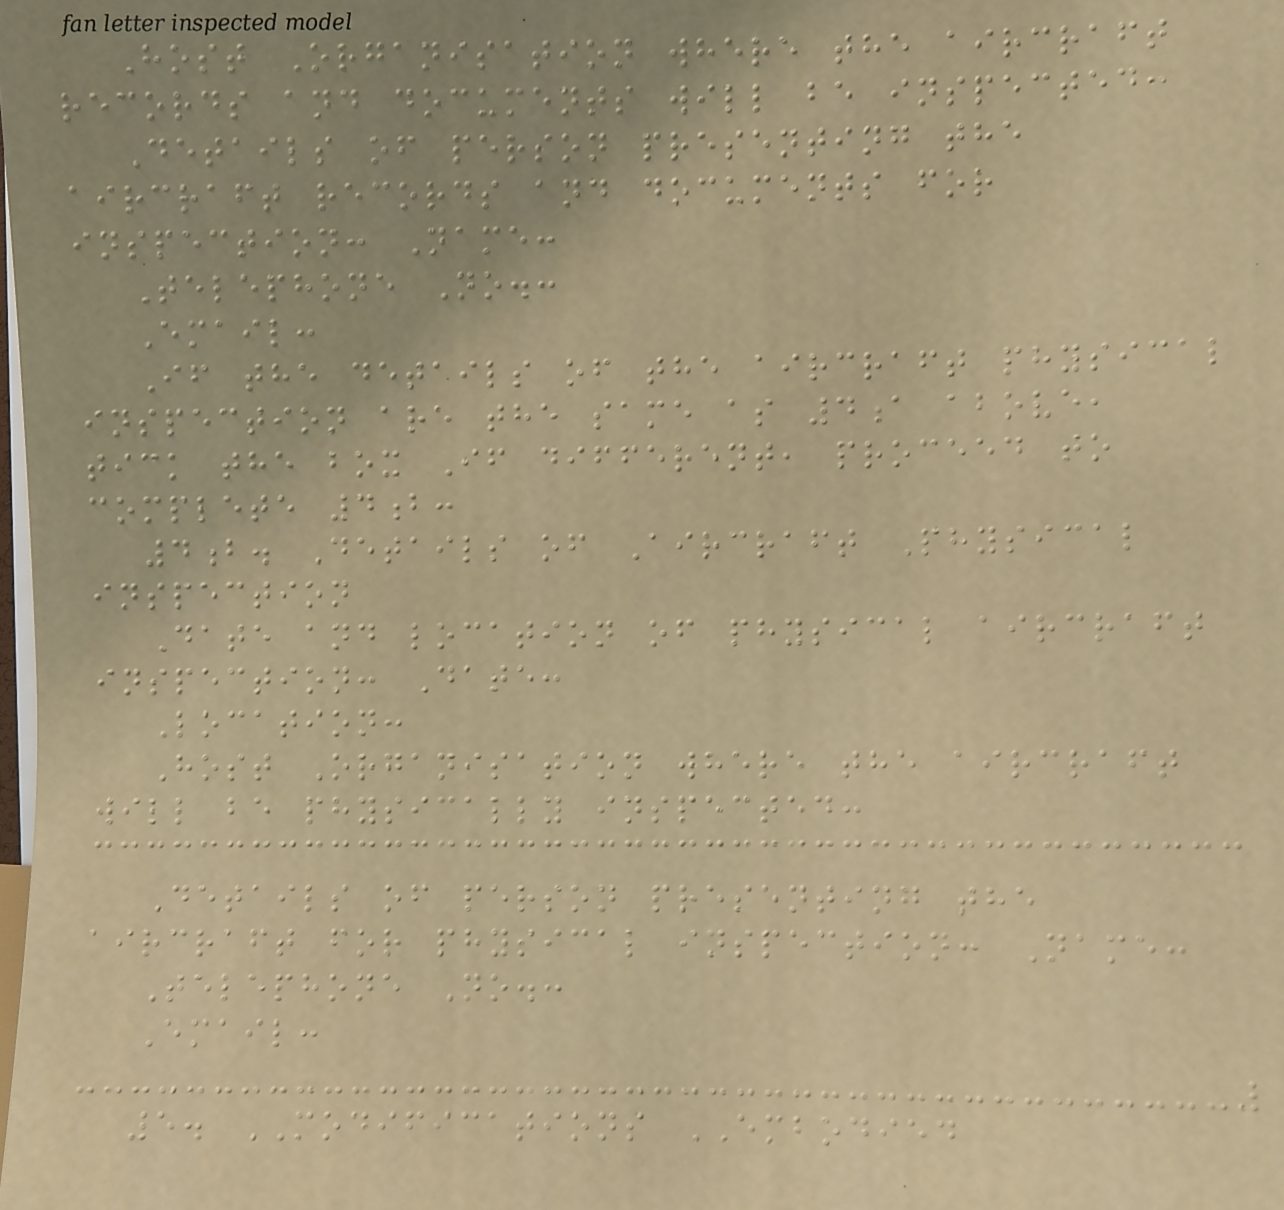Host Organisation where the aircraft
records and documents will be inspected:
Details of person presenting the
aircraft records and documents for
inspection: Name:
Telephone No.:
Email:
If the details of the aircraft physical
inspection are the same as 4a above,
tick the box If different, proceed to
complete 4b:
4b. Details of Aircraft Physical
inspection
Date and location of physical aircraft
inspection: Date:
Location:
Host Organisation where the aircraft
will be physically inspected:
Details of person presenting the
aircraft for physical inspection: Name:
Telephone No.:
Email:
5. MODIFICATIONS EMBODIED
